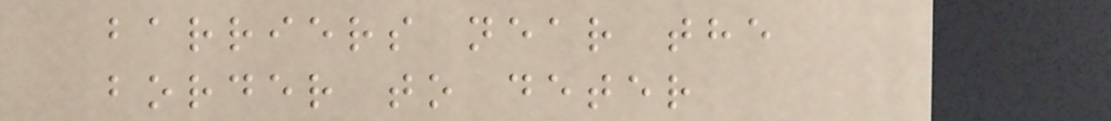barriers near the
border to deter
